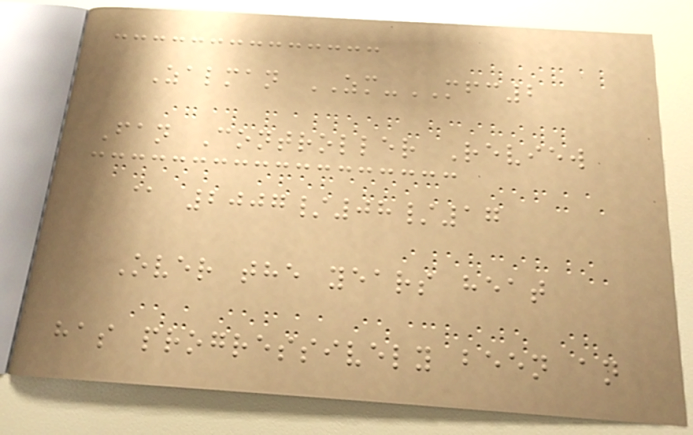Zalman ZM-MFC2
Fan Controller Review
@ 2007/08/17
Over the years heat
has progressively been an
